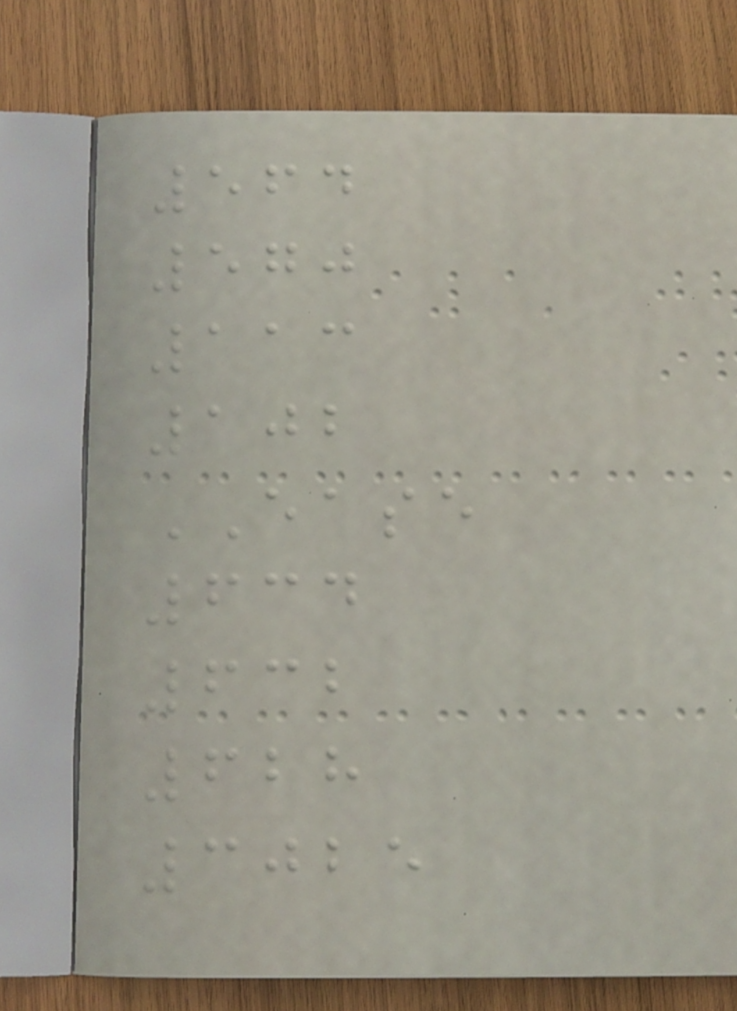564
570
113
102
EASE
634
632
628
3025
